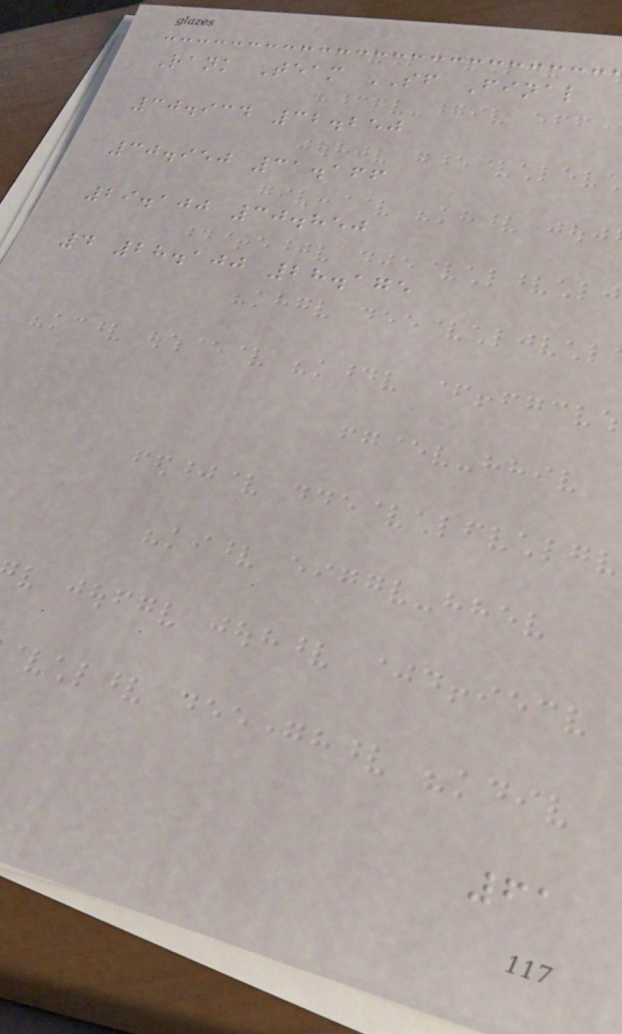Rank Team SF Final
30.934 32.250
30.950 31.166
29.100 30.850
4 28.100 28.175
61
